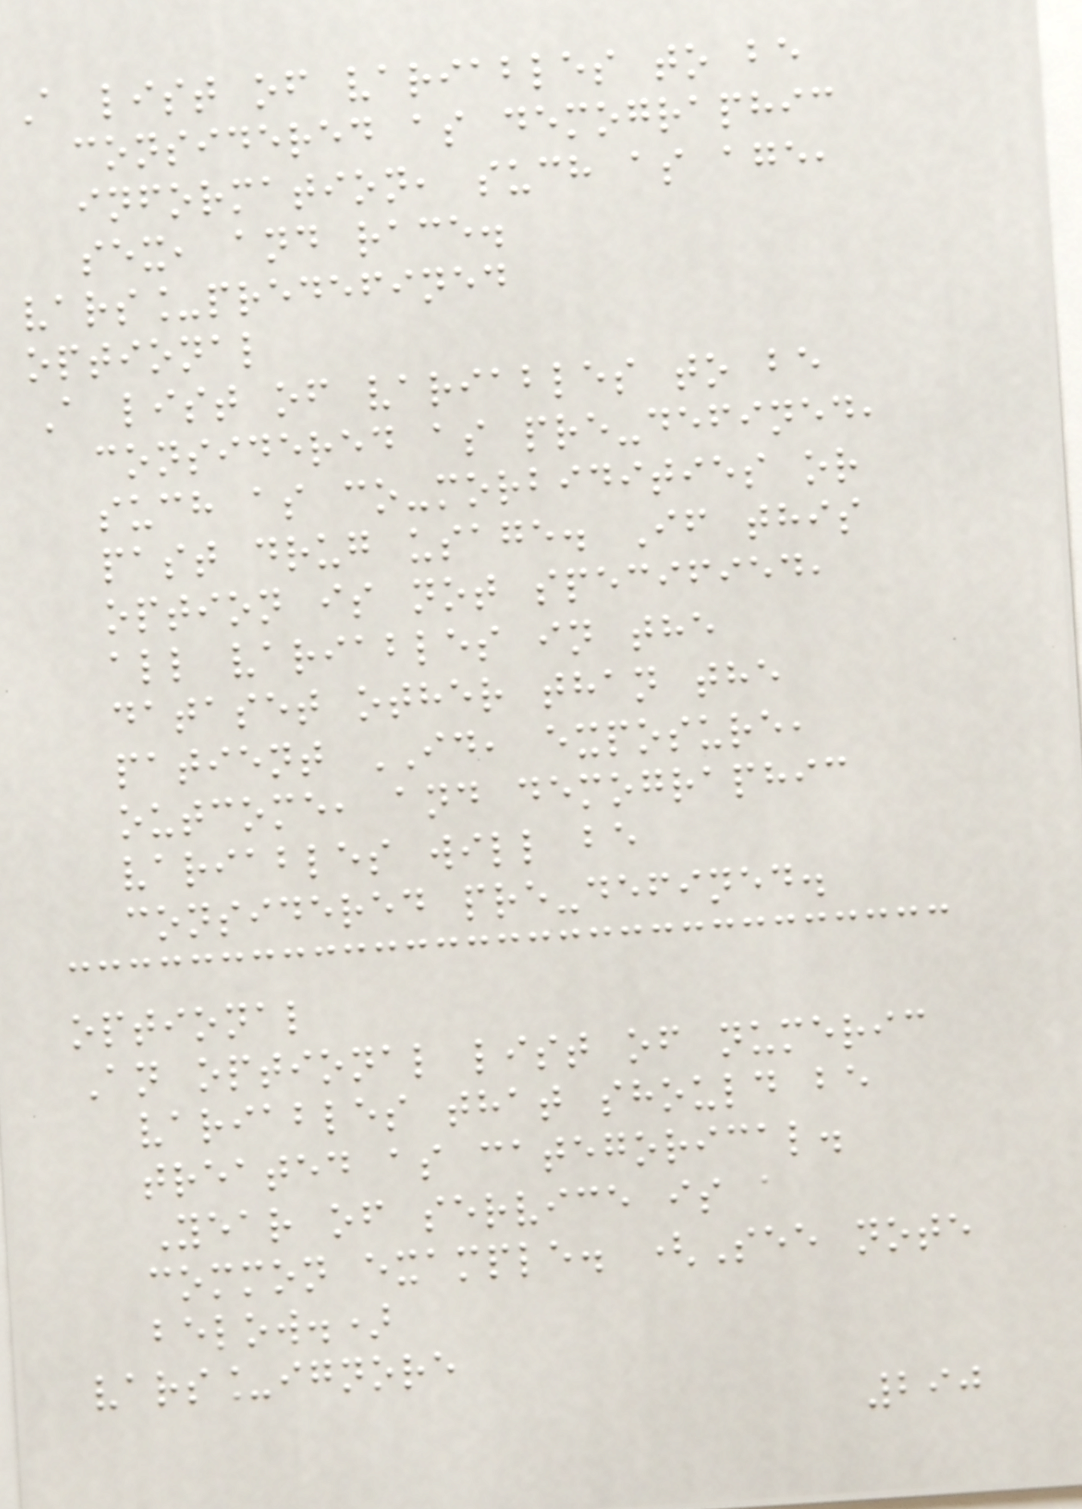A list of variables to be
considered as demographic
information, such as age,
sex, and race.
vars_predefined
optional
A list of variables to be
considered as pre-defined,
such as co-morbidities or
past drug usage. If this
option is not specified,
all variables in the
dataset other than the
patient ID, exposure,
outcome, and demographic
variables will be
considered pre-defined.
optional
An optional list of numeric
variables that should be
treated as categorical.
Year of service is a
common example. (See note
below.)
vars_ignore
290
